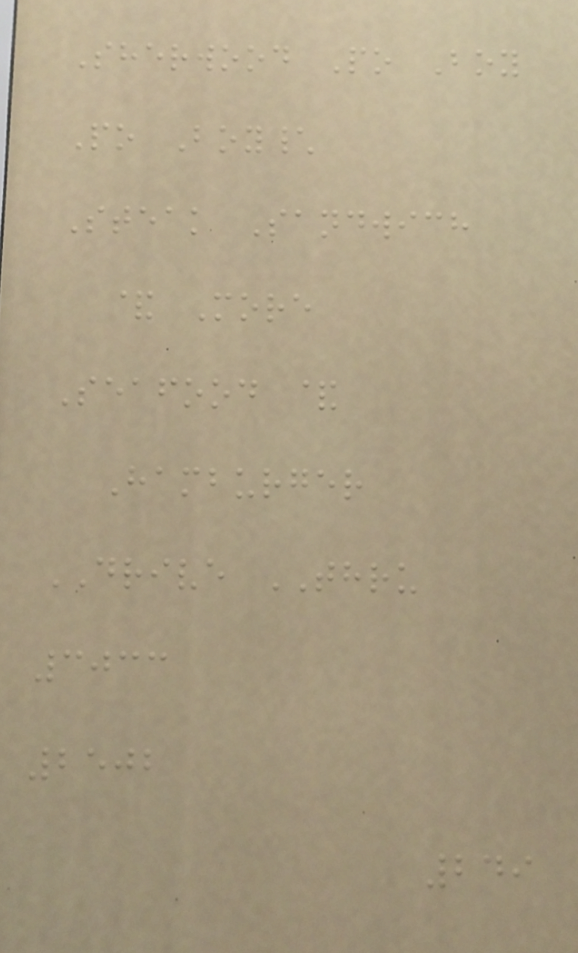Sherwood Po Boy
Po Boy\
Steak Sandwich
& More
Seafood &
Hamburger
DRIVE THRU
3033
2502
249
